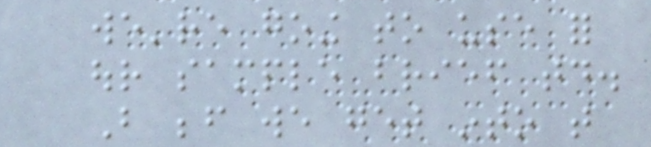we're going to use for
our sample brief today.
But before we get into that
